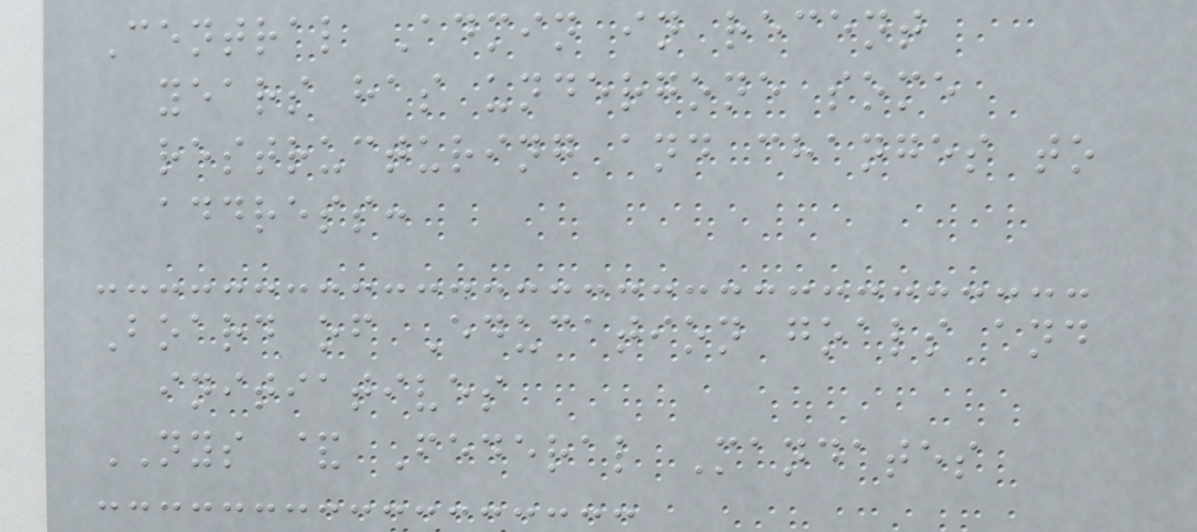Central Admin in recent
years has undergone some
restructuring and changes to
address:
Board of Education goals and
initiatives
NYS & Federal Mandates
